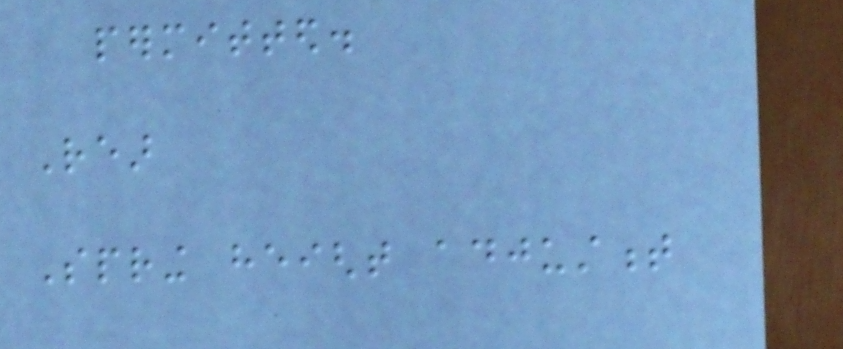permitted.
Rear
Spring height adjustment
